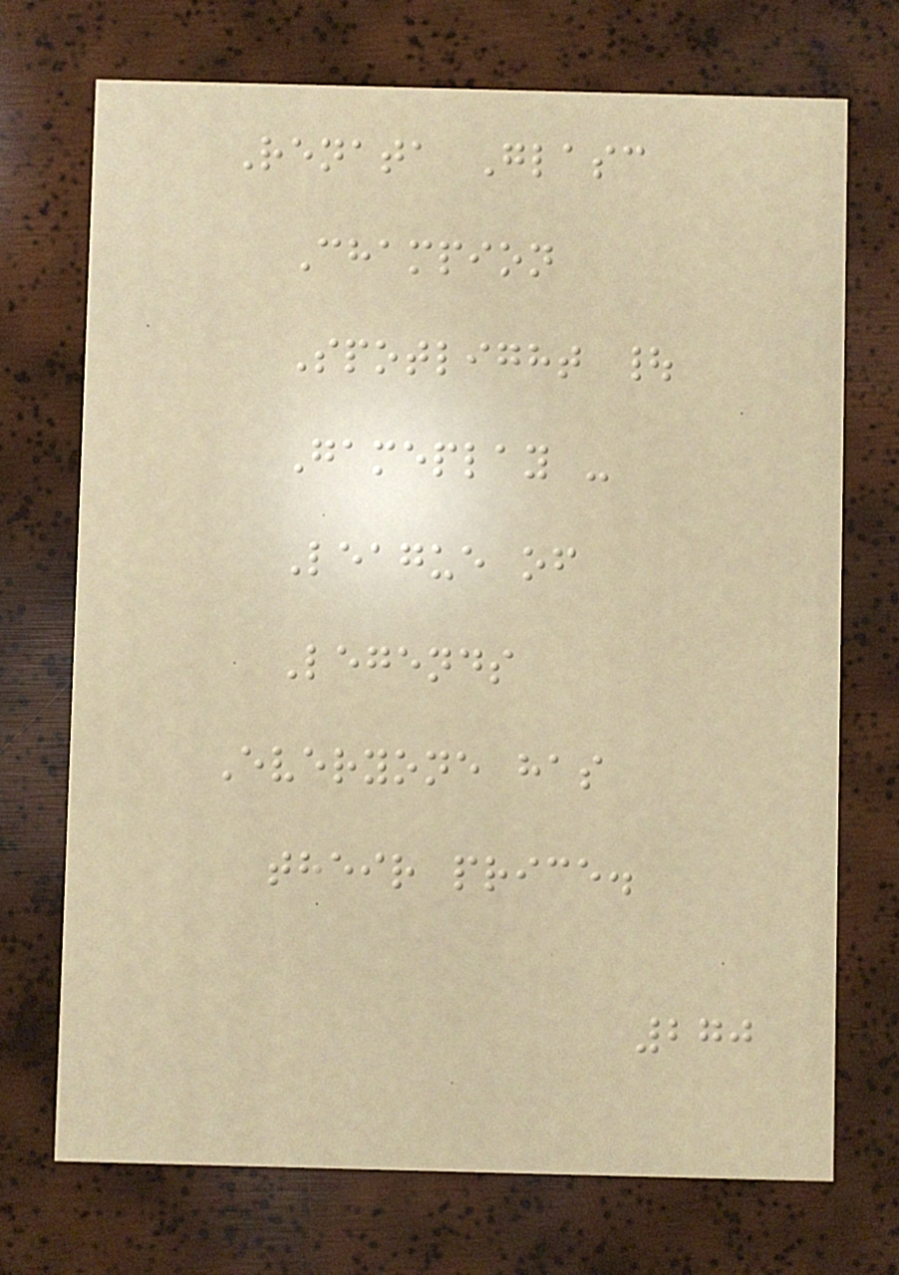Renata Glasc
Champion
Spotlight |
Gameplay -
League of
Legends
Everyone has
their price.
270
